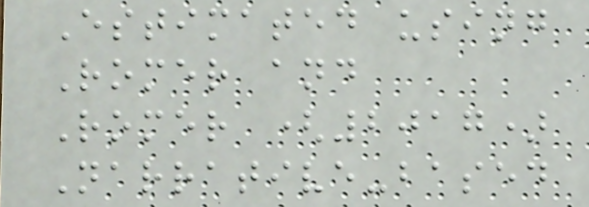Estimated using
Romer and
Romer (2017)
Narrative-based
